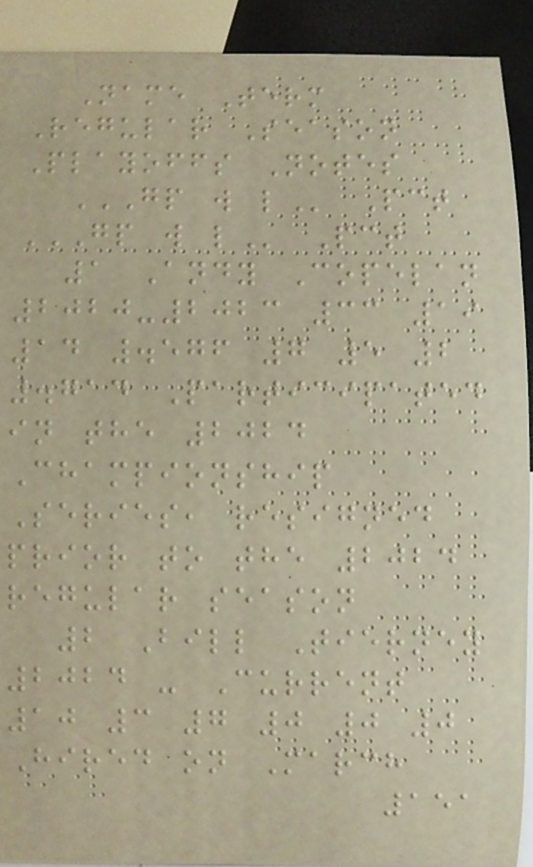Name Term
Regular Season
Playoffs Notes
GP W L Pct
GP W L Pct
1 Andy Copelan
2020-2023 33 19
14 .576 7 5 2
.714 Participated
in the 2024
Championship
Series, resigned
prior to the 2024
regular season
2 Bill Tierney
2024 - Current
10 3 7 0 0 0
Hired on March
151
